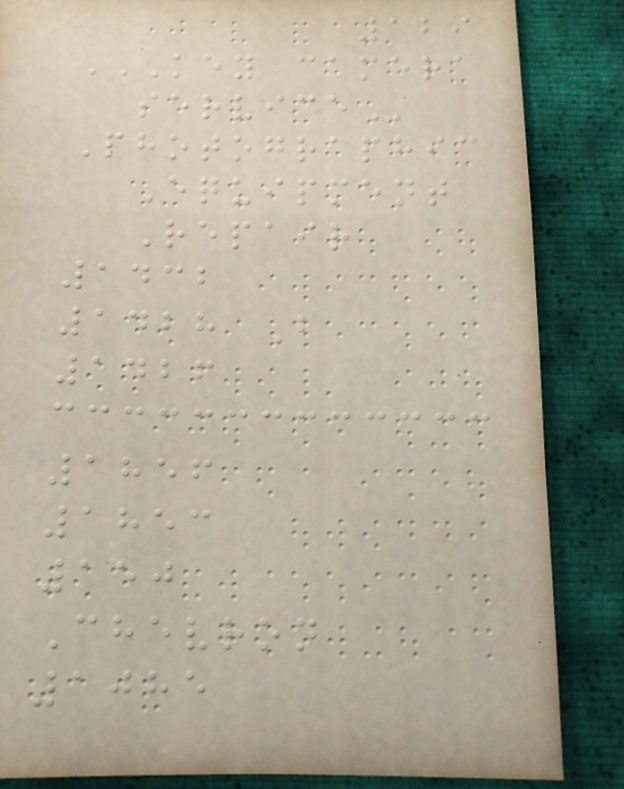129
KEY CAMERA
SERVICE
Photographic
Equipment
Repair
1432
1428 B
1426
1856
1853
150
Chevron
1085
